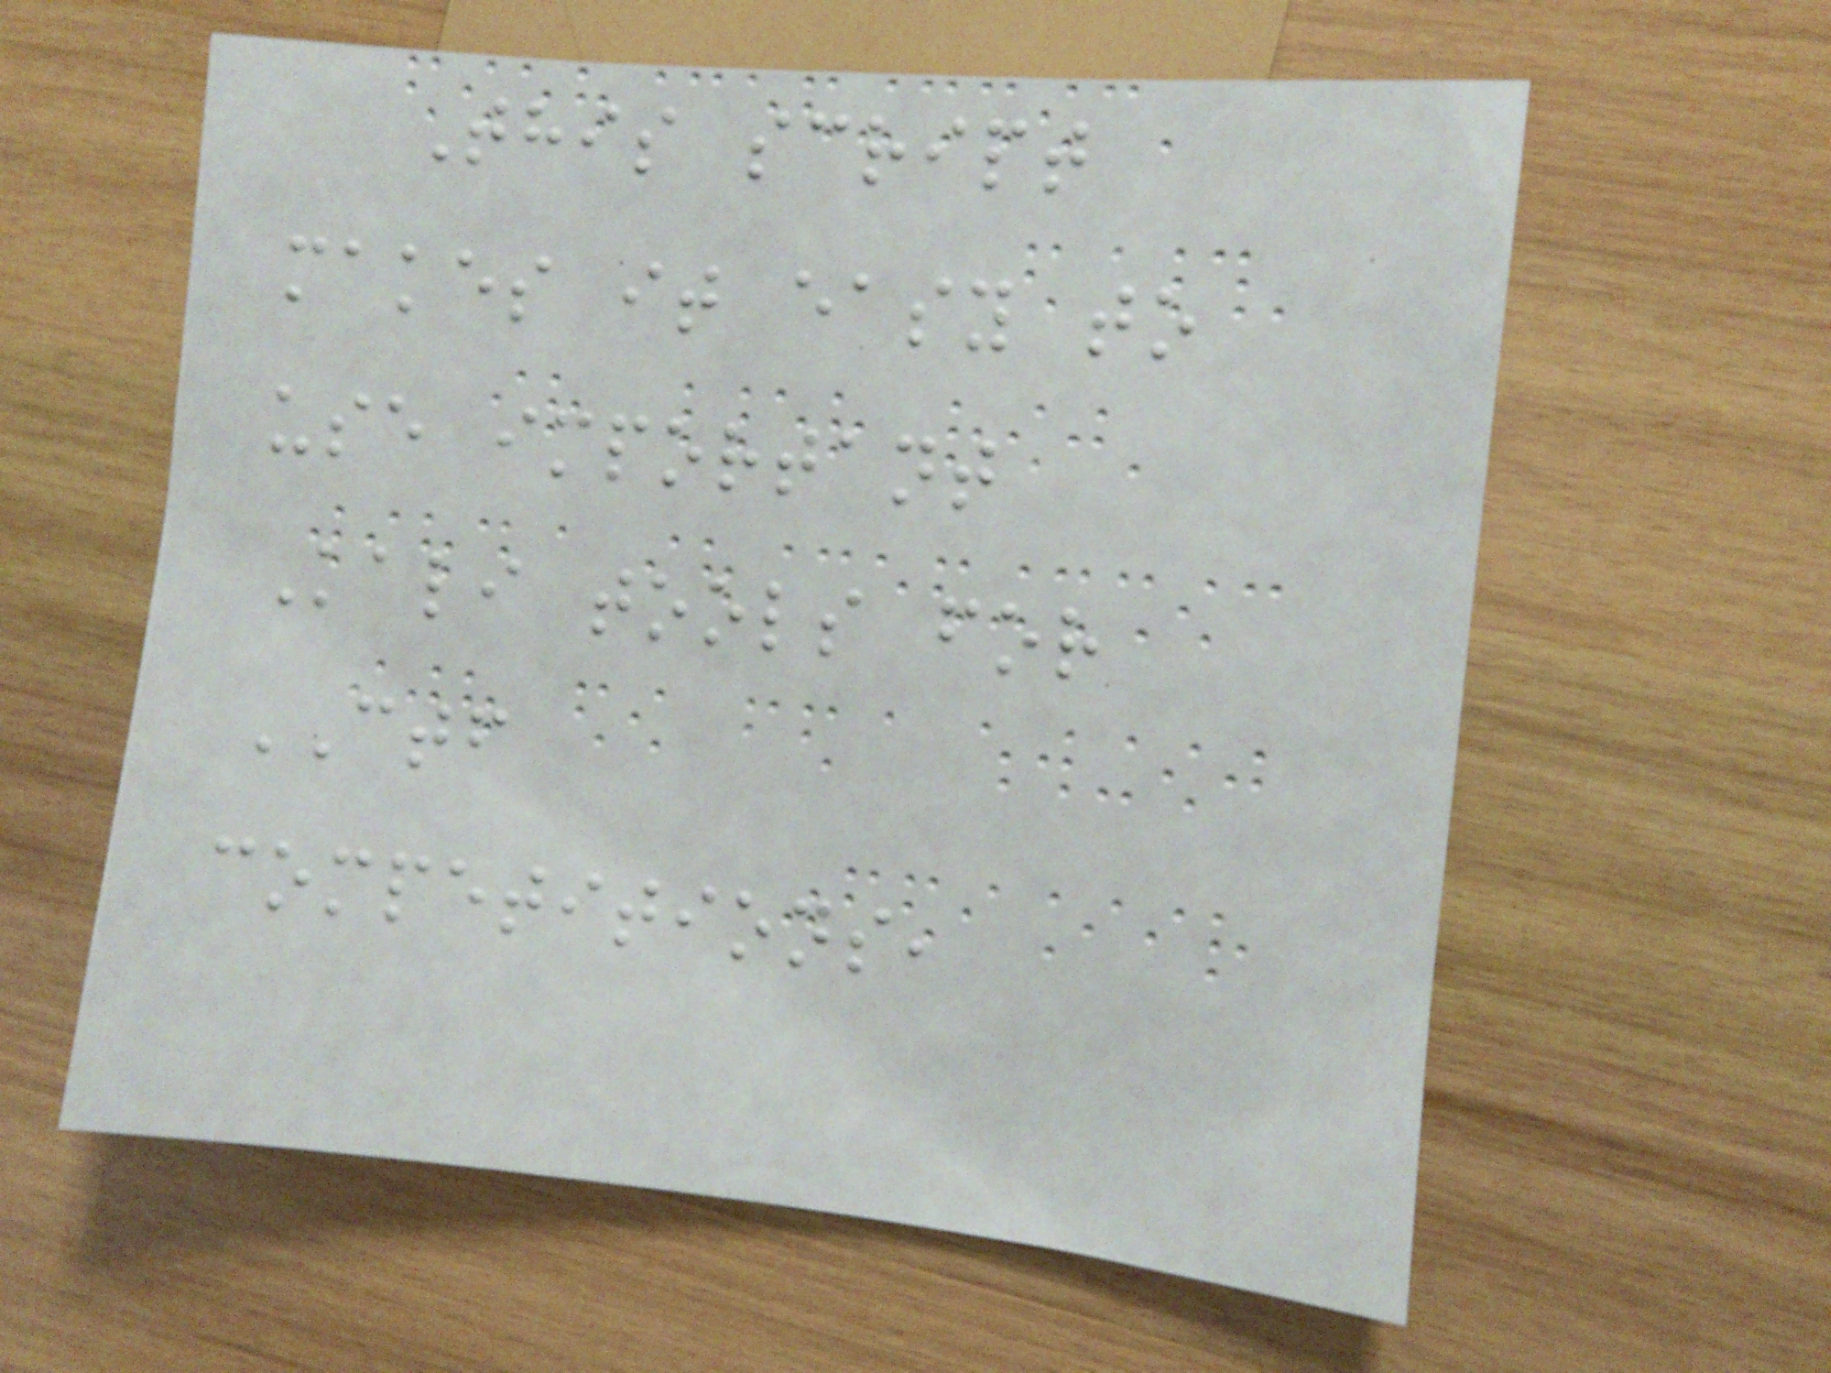This script
makes it easy to
use important
Kali tools for
CTF
competitions,
